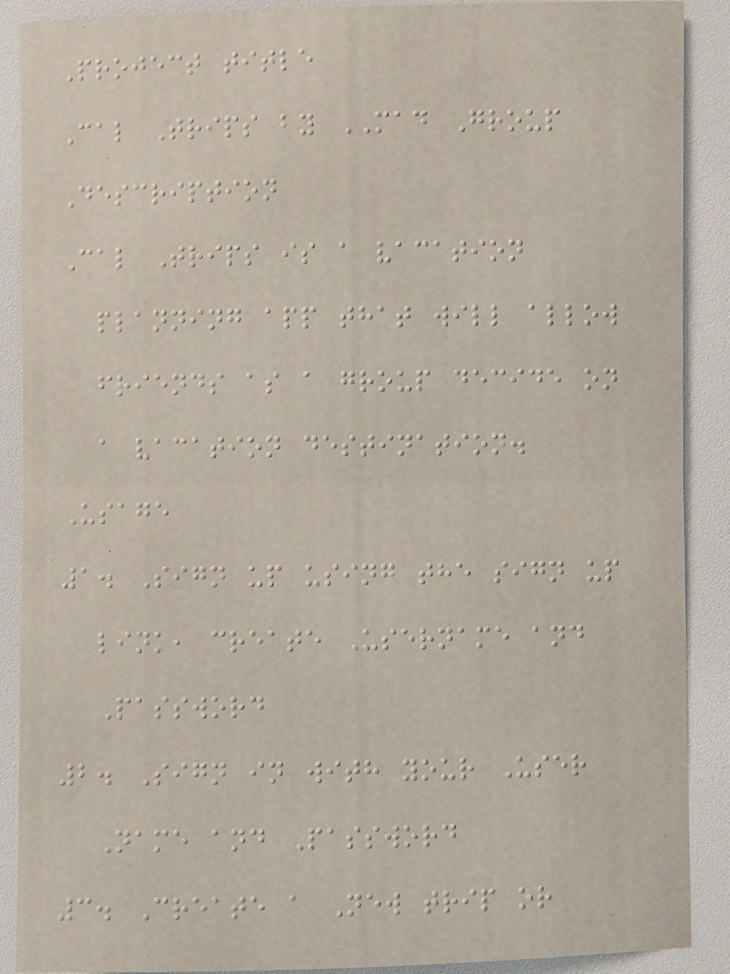Project title
Cal Trips by MAD Group
Description
Cal Trips is a vacation
planning app that will allow
friends as a group decide on
a vacation destination.
Usage
1. Sign up using the sign up
link, create Username and
Password
2. Sign in with your User
Name and Password
3. Create a New trip or
